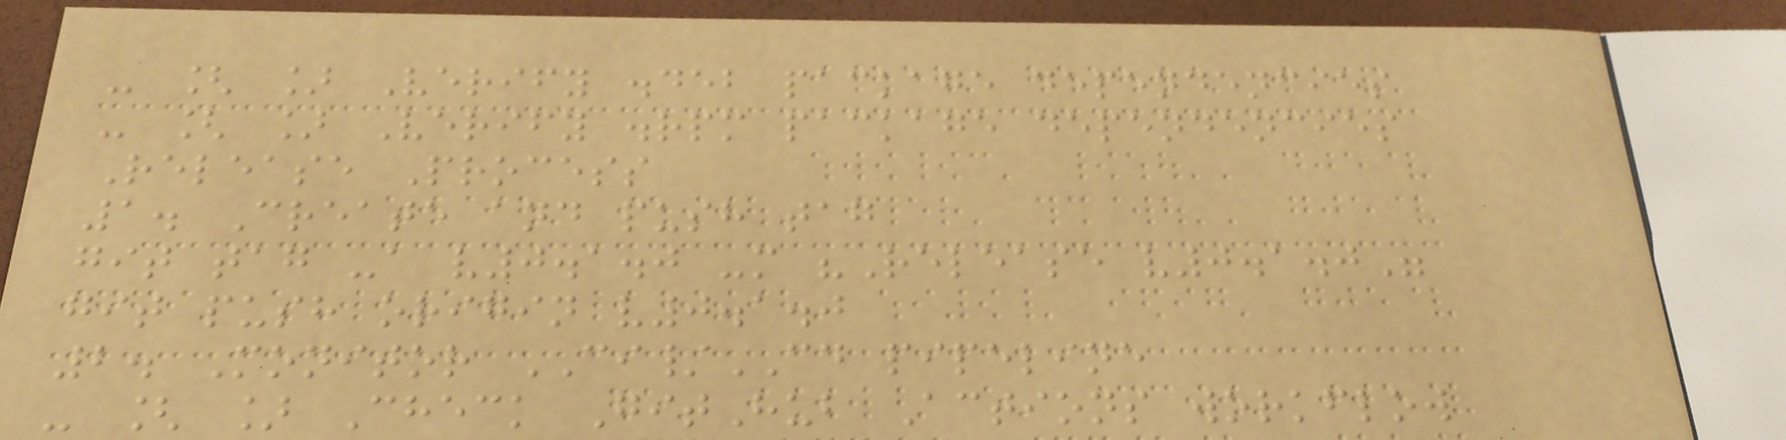- [ ] Verify .deb package dependencies
- [ ] Verify .rpm package dependencies
Release Process
1. Create and push tag
git tag -a v0.1.0 -m "Release v0.1.0"
git push origin v0.1.0
2. Monitor CI/CD pipeline
- [ ] Check GitHub Actions workflow
